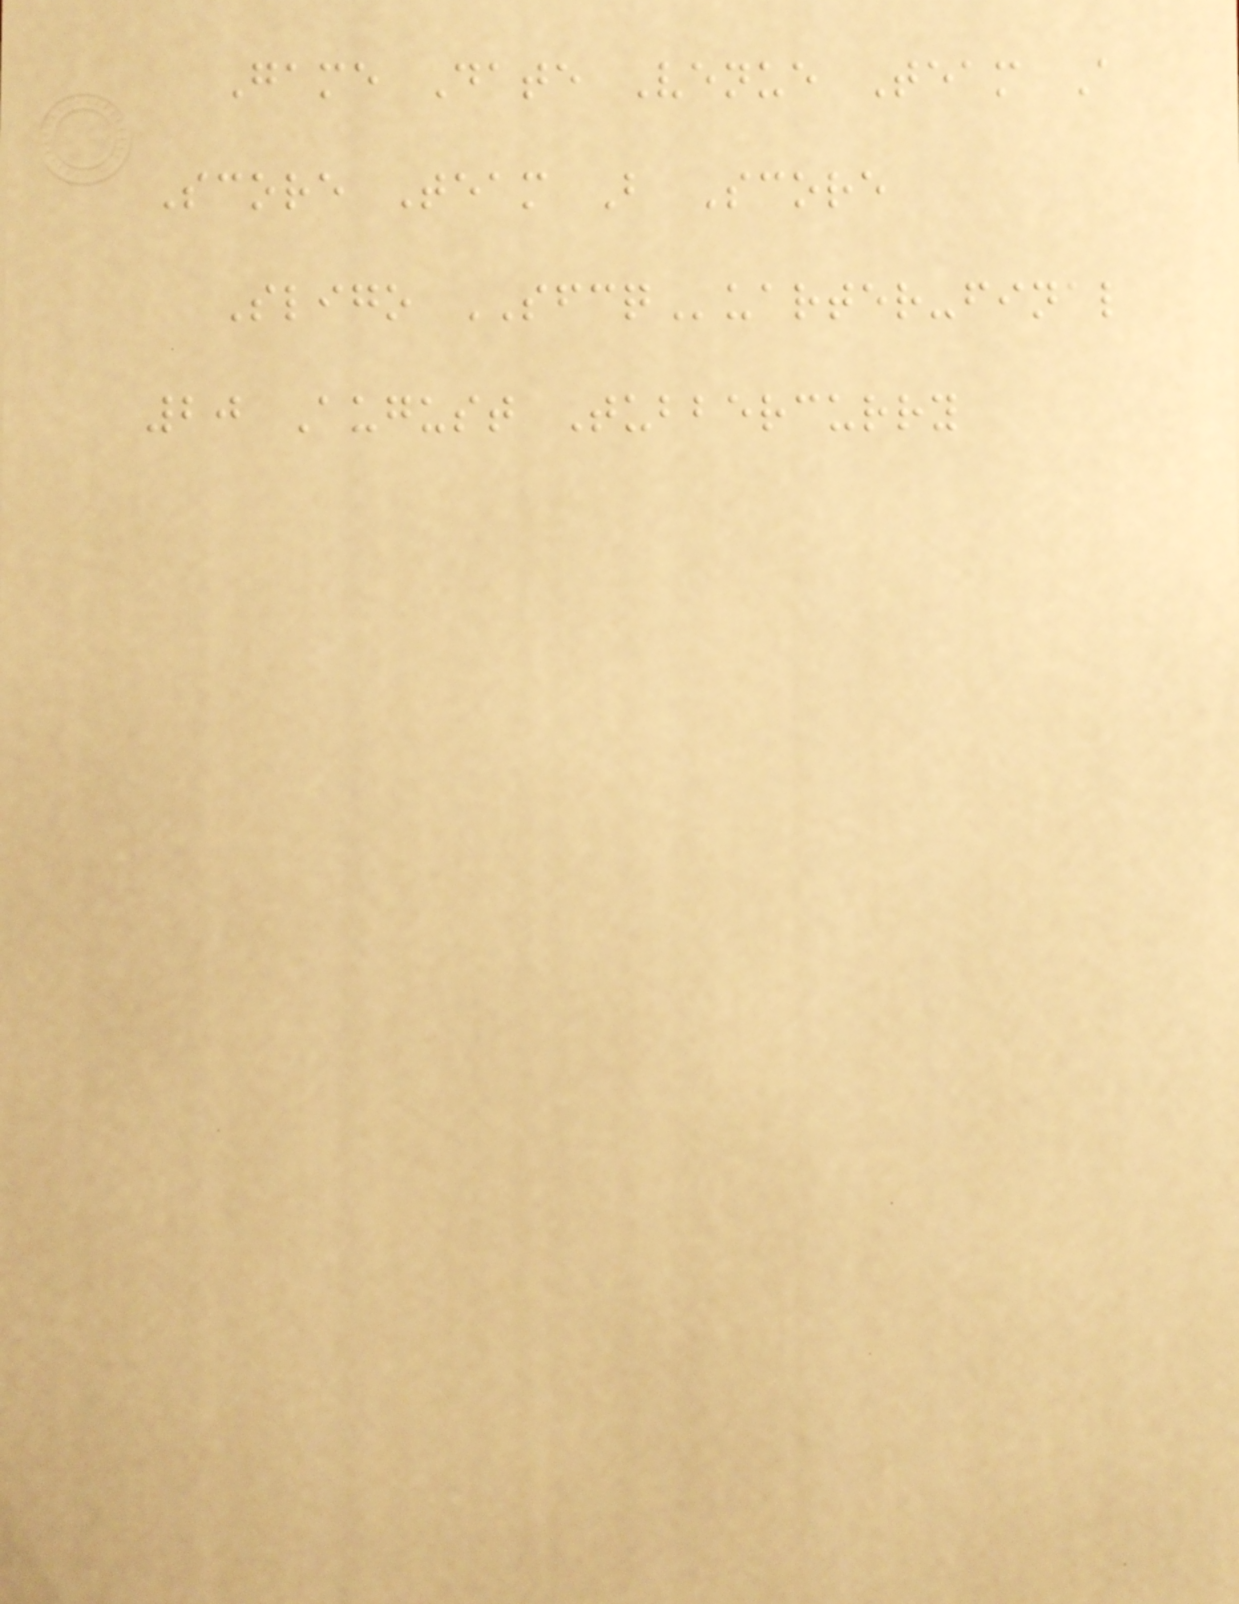Game Date Venue Team A
Score Team B Score
Sligo SFCQuarter-final
20 August Tubbercurry
